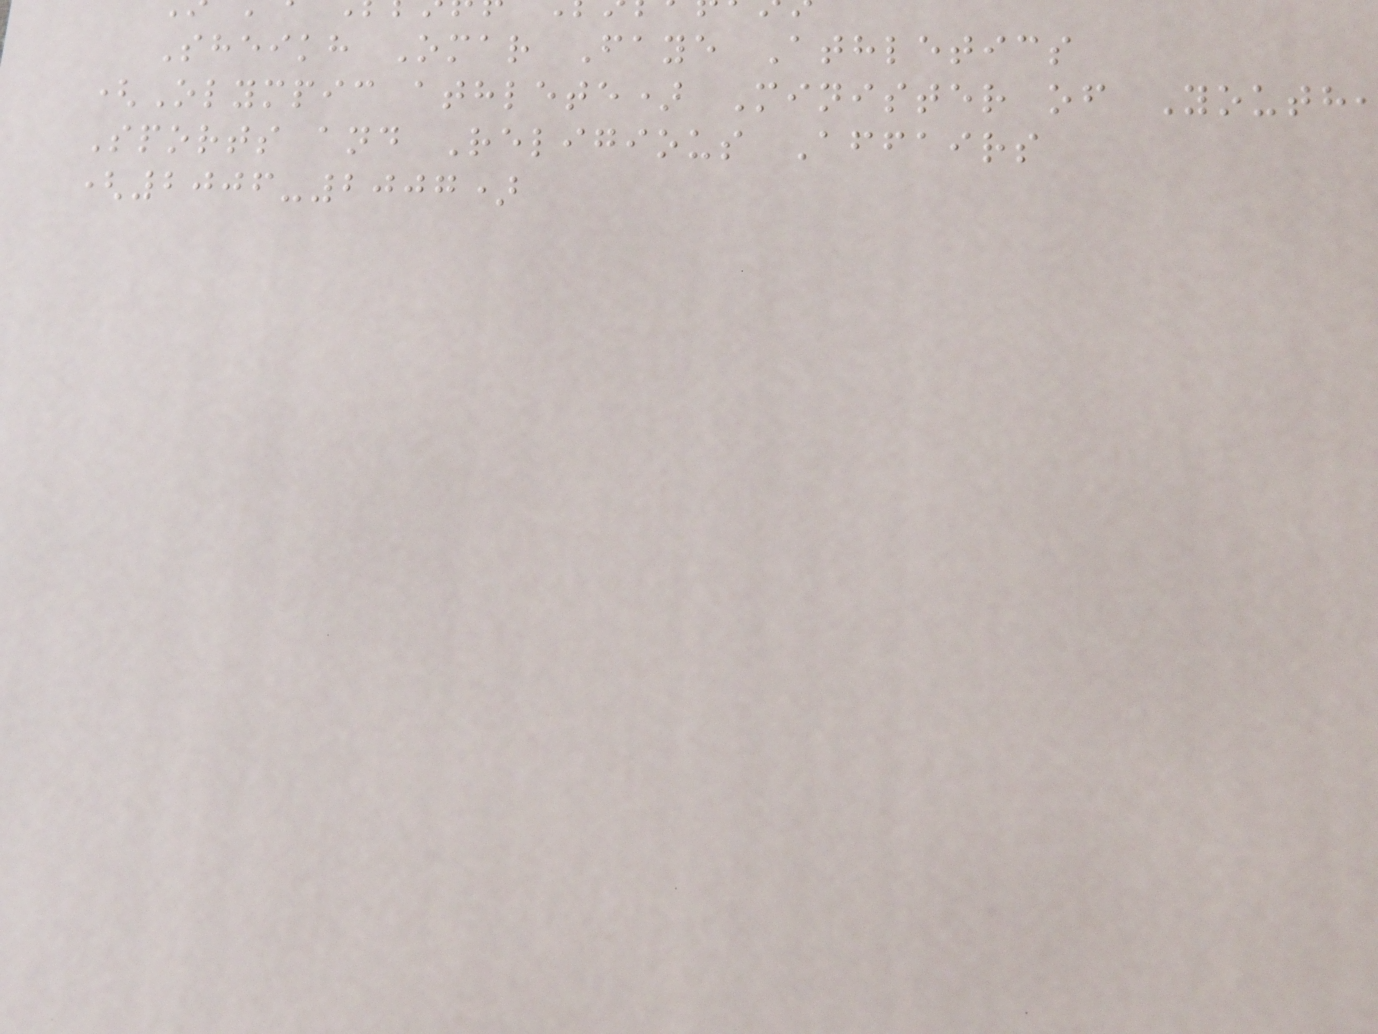Sheikh Omar Faye Athletics
(Olympic athlete) Minister of Youth
Sports and Religious Affairs
(2006-2007)
